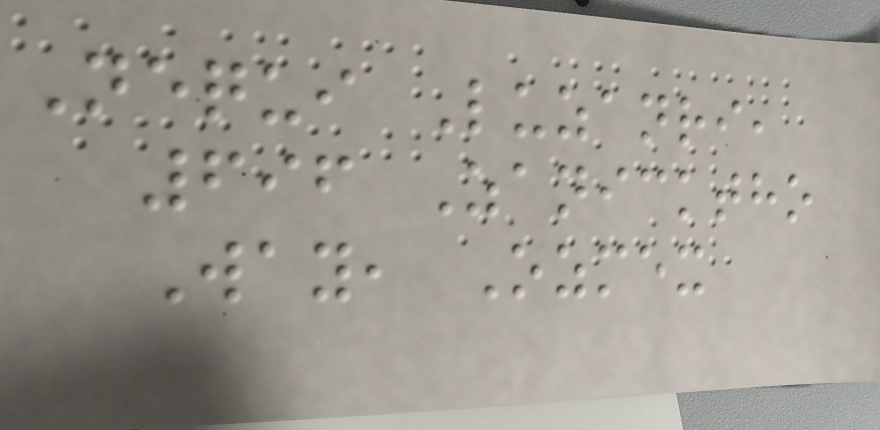Nequi Luzanri,
696 Zanicktho
Way, Ozmex
